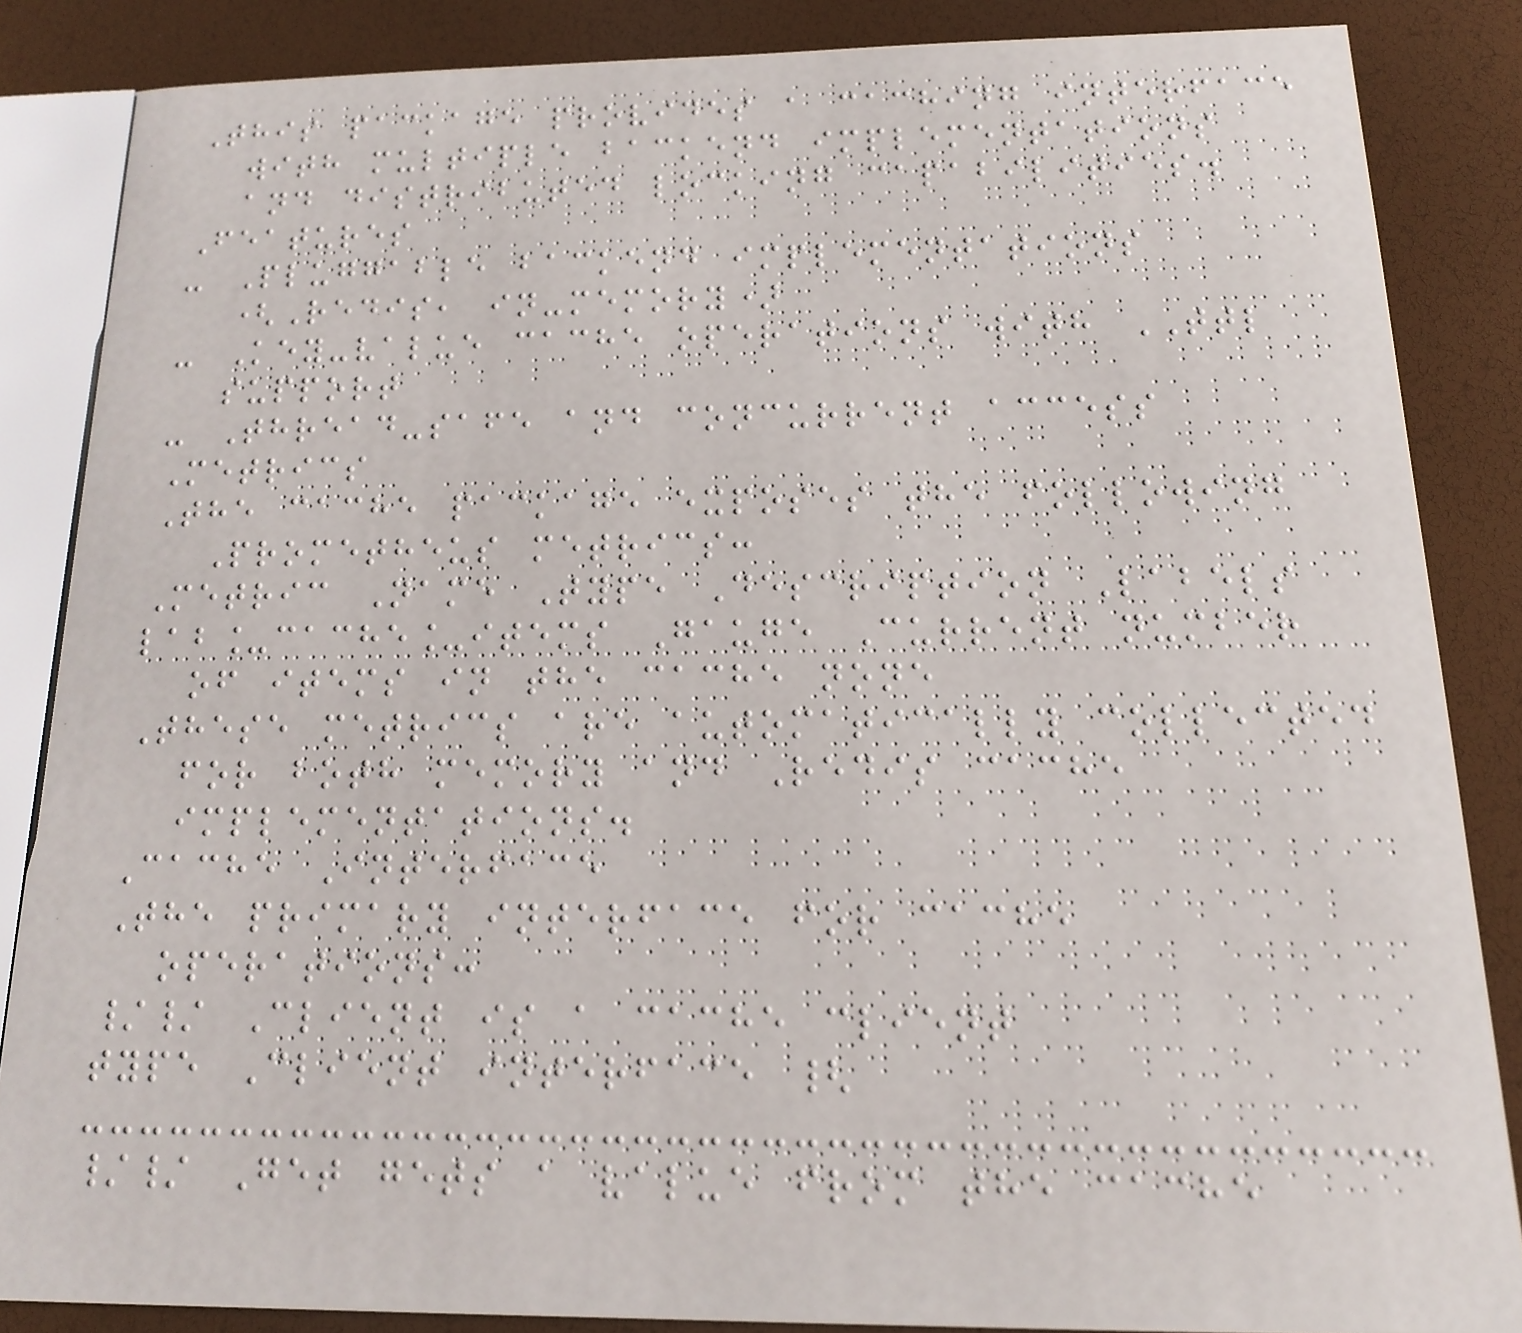This package provides a caching interface
with multiple backend implementations
and distributed locking capabilities.
Features
- Pluggable backend implementations
(Redis, in-memory)
- Key-value cache operations with TTL
support
- Thread-safe and concurrent access
Metrics
The cache package exposes the following
Prometheus metrics:
Metric Name Type Description Labels
lab_cache_items Gauge Current number
of items in the cache none
These metrics are automatically collected
for both memory and Redis cache
implementations.
Cache Interface
The primary interface for cache
operations:
// Client is a cache client
type Client interface {
// Get gets a value from the cache
